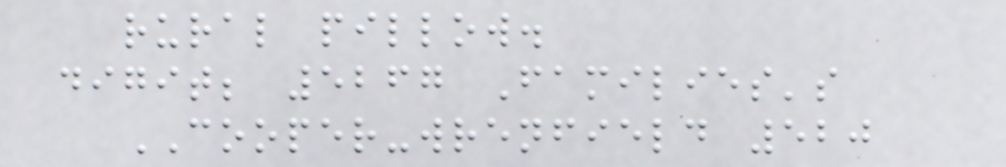rural pillow.
digit; 5267 Families's
COOPER-wrenfield 520
